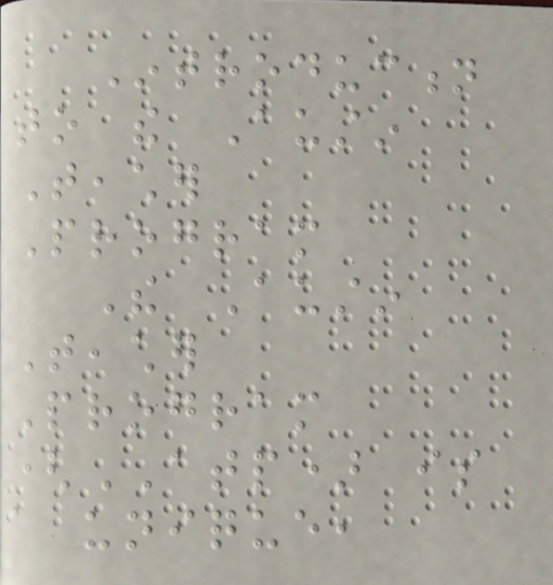Introduction
to the Austin
Teacher
Program
The Austin
Teacher
Program
(ATP) is
a unique,
